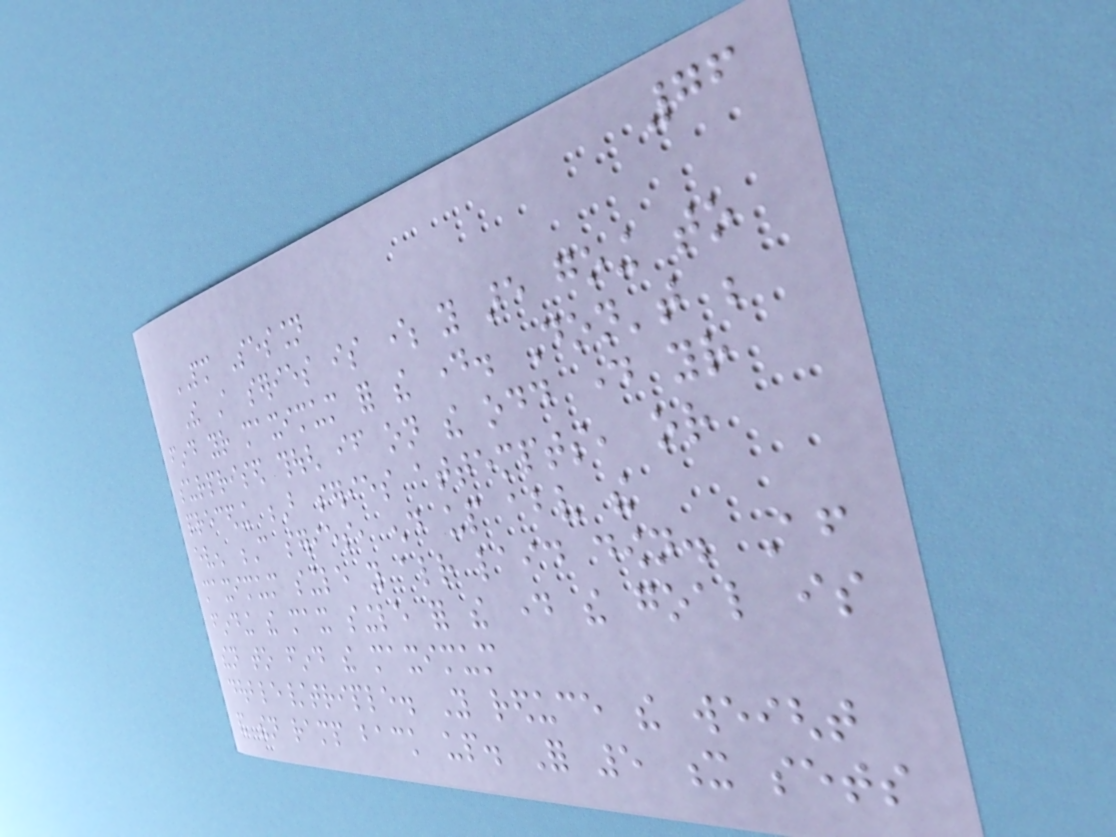76
PM Session
The A series is where you are going to
find your maximum for the day. Don't be
surprised though if on the odd day your
preceding B series attempts, or
even C series, end up above the
maximum single you already laid down. After
finding the max single for the day the goal is
then to find the maximum
double/triple. You reduce the weight
and then ramp back up. For 5 x sets
